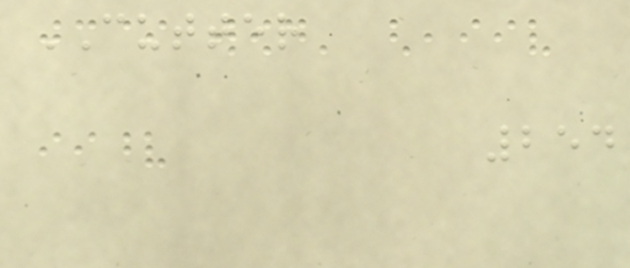CUTTER
254
